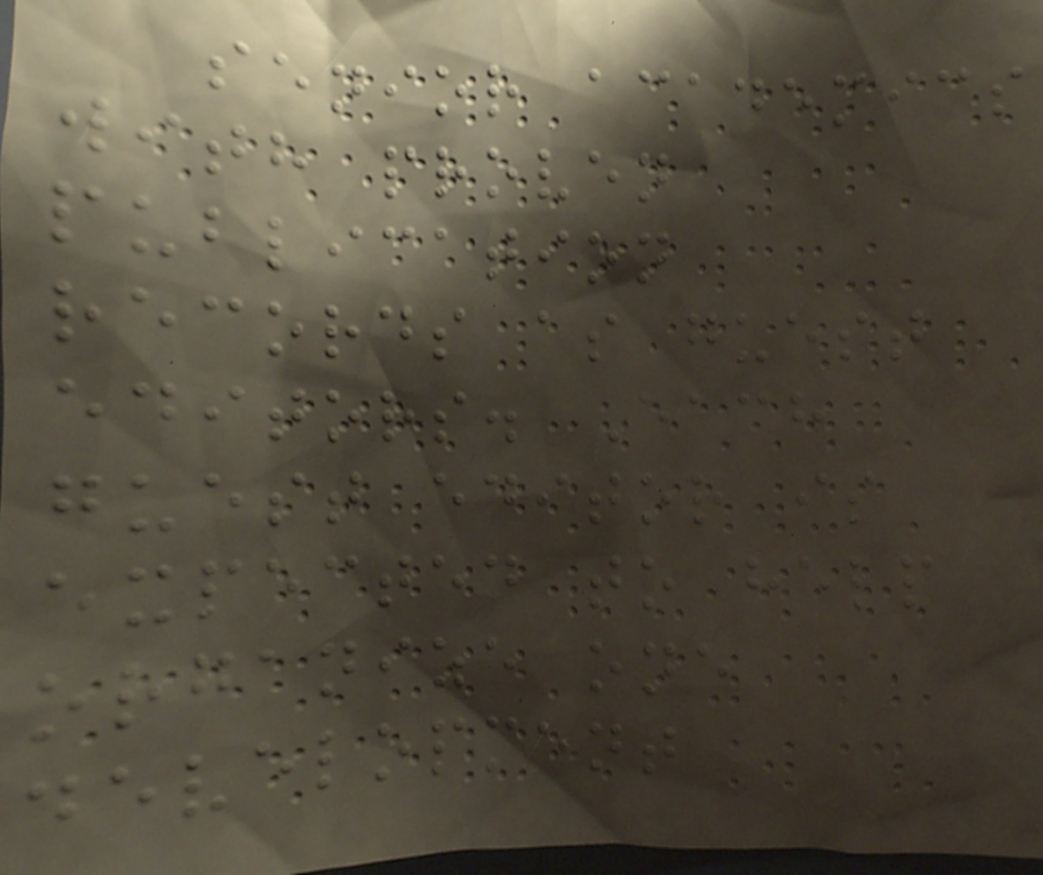senior academics
with proven
publication
records as guest
editors. Each
guest editor is
expected to help
organize one
development
